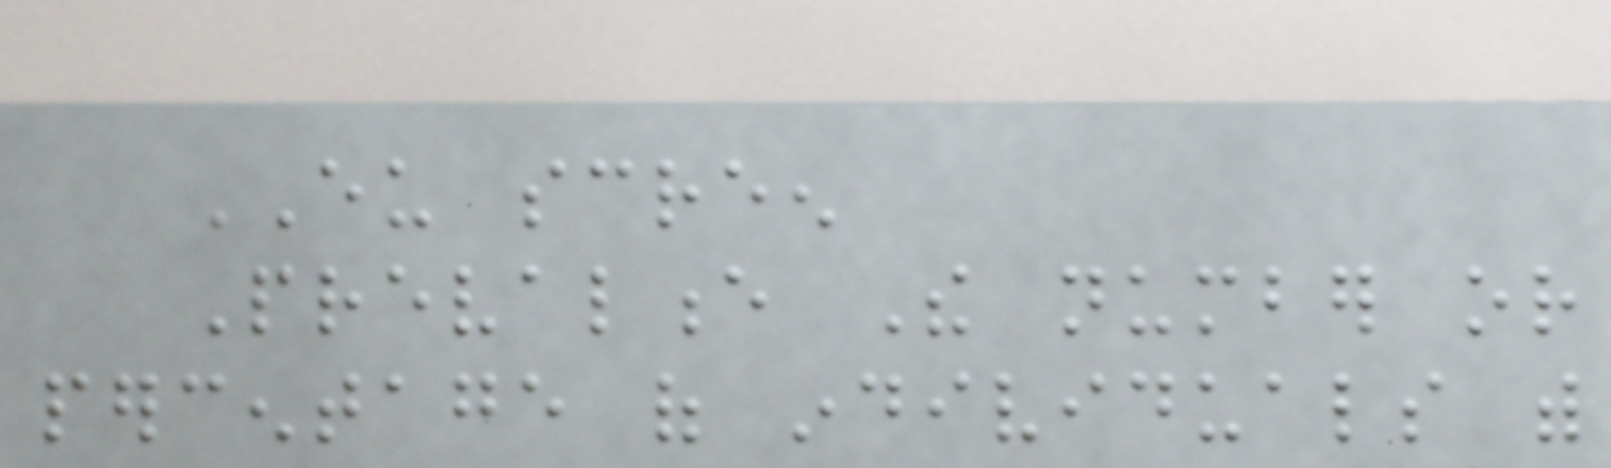EU screen
Prevalence The number or
percentage of individuals with
